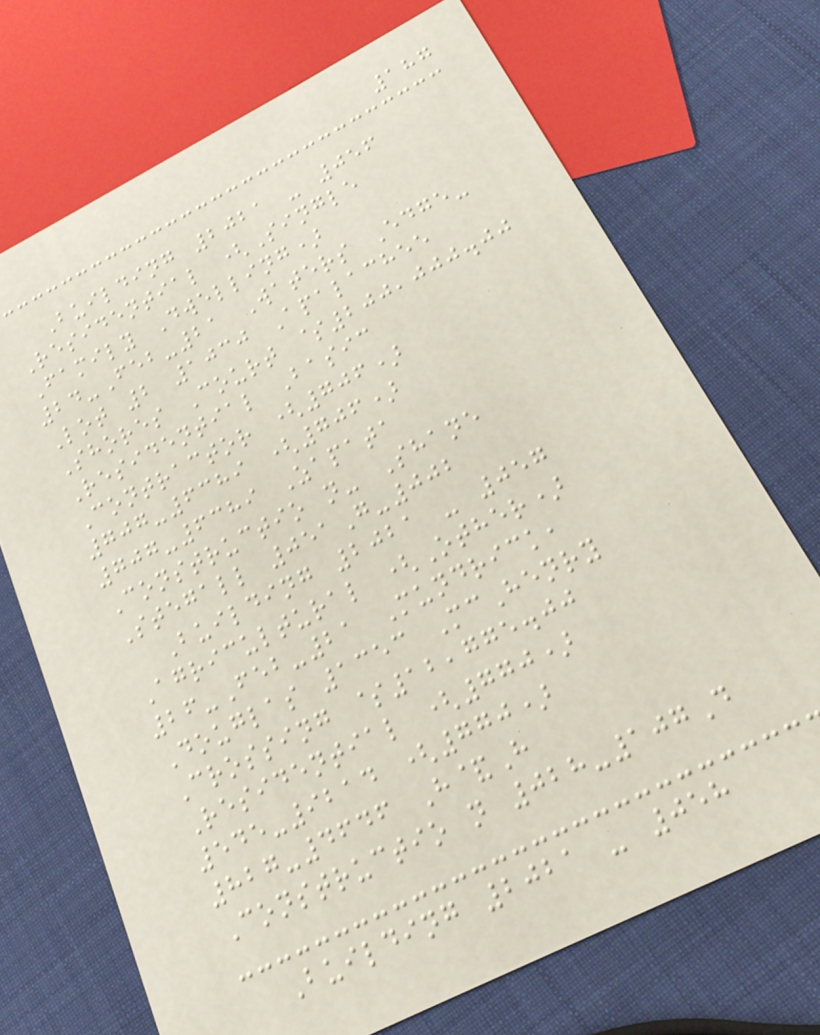187
Building 2021 - 056
Residential (Single
Family Dwelling)
24-Feb-21 Waters Edge-
Lot 2 1030 Apalachee
Shores Court $200,000.00
Residential Basic
Contractor (706)
707-6389 (706)
707-6389 Zapata
Constructio n- Shane
Stegall 051G-002
Building 2021 - 057
Agricultural (Other)
26-Feb-21 Mundrick,
Douglas 1353 McHenry
Crossing $12,775.00
Residential (770)
545-9214 (770)
827-4646 H&H
Constructio n 028-107D
Building 2021 - 058
